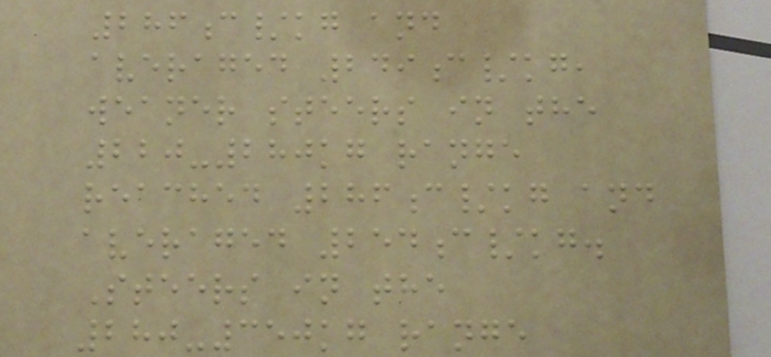286c/kg and
averaged 249c/kg,
weaner steers in the
220-280kg range
reached 286c/kg and
averaged 254c/kg.
Steers in the
280-350kg range
